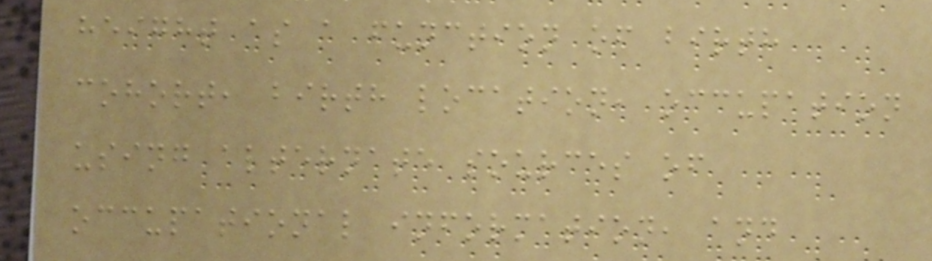height as a function of birth
cohort, birth location, occupation
using alternate sources of
occupational information, and
